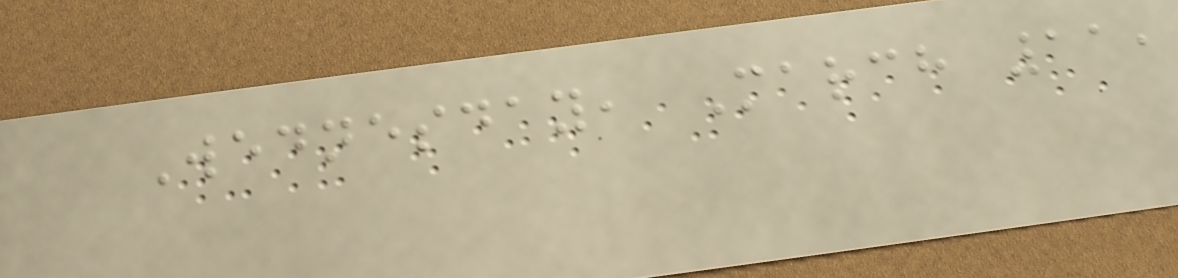Wednesday, March 11,
